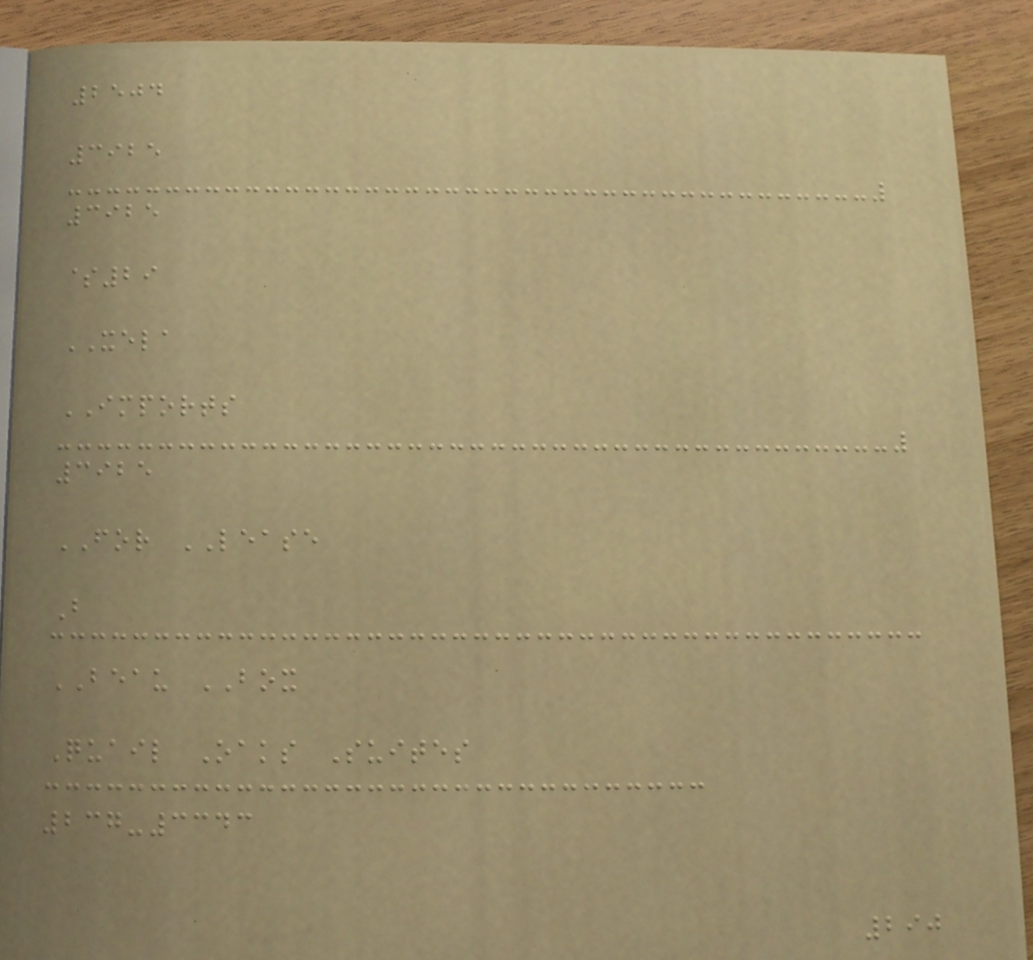2504
3925
3925
$29
XELA
IMPORTS
3925
FOR LEASE
B
BEAU BOX
Quail Oaks Suites
237-3343
290
